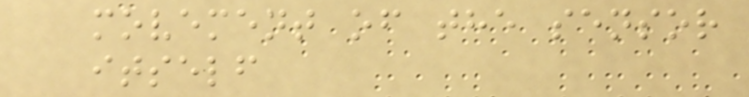movement of the sensor
itself
